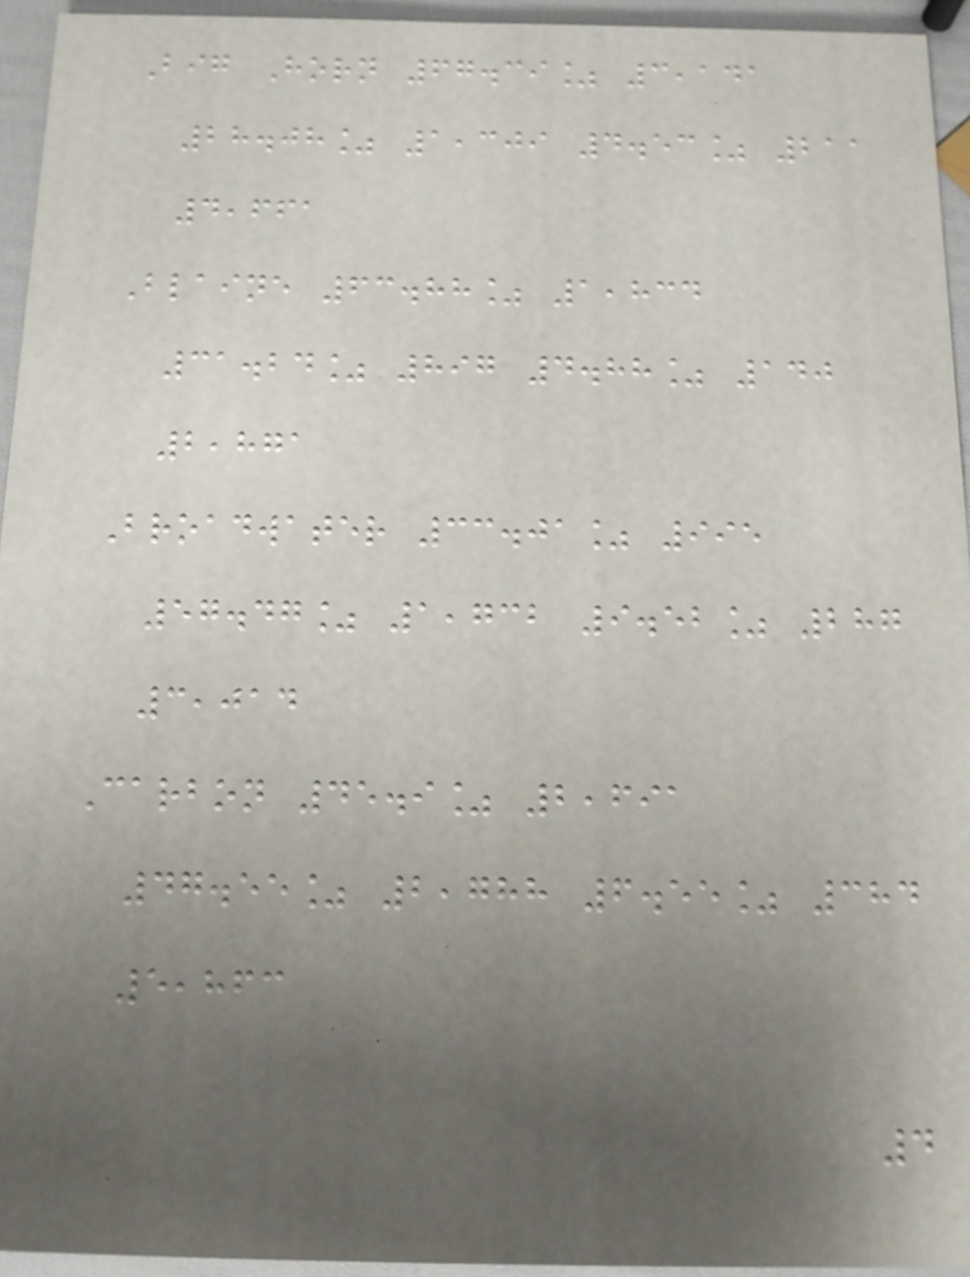Big Horn 67.39% 3,141
28.08% 1,309 4.53% 211
4,661
Blaine 63.88% 1,834
31.24% 897 4.88% 140
2,871
Broadwater 33.01% 995
57.47% 1,732 9.52% 287
3,014
Carbon 45.9% 2,691
47.55% 2,788 6.55% 384
5,863
4
